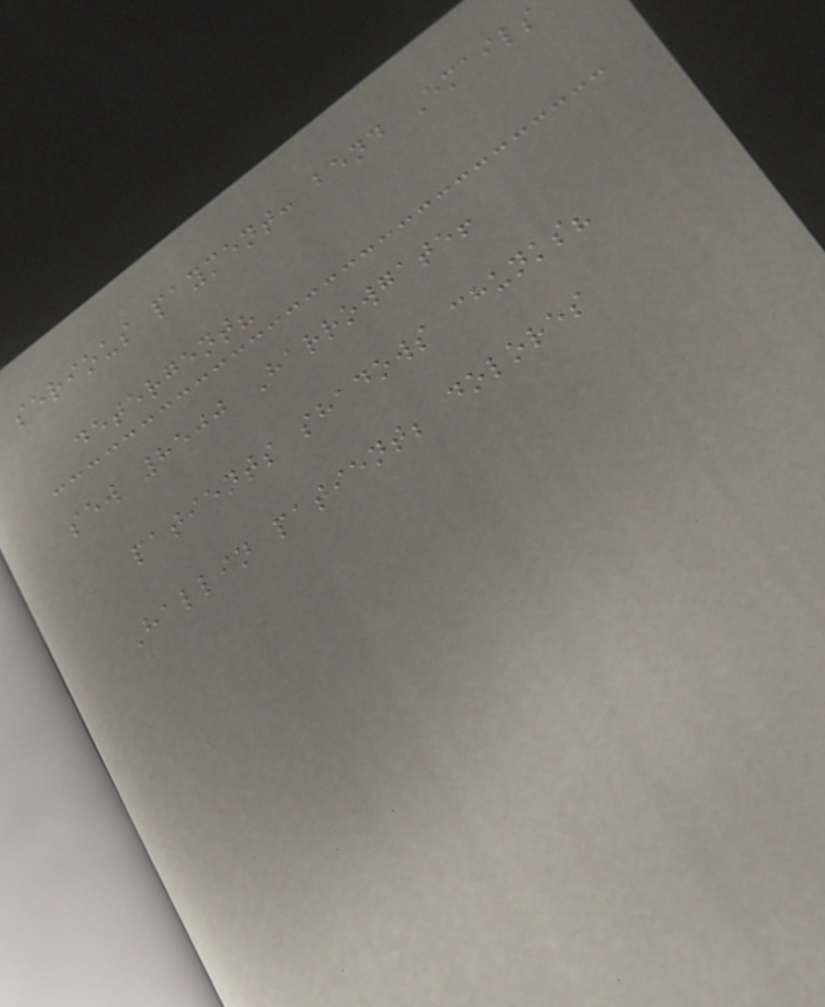serious payment: bend Emails
detergent?
sew 8500 Harrowgate!
patients shadows chunks?
Hallin patient; dolores
